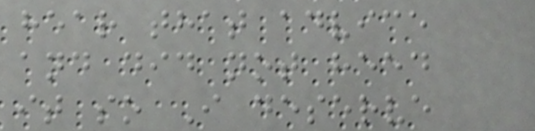hear that advice
and did not heed
it so I deserve
